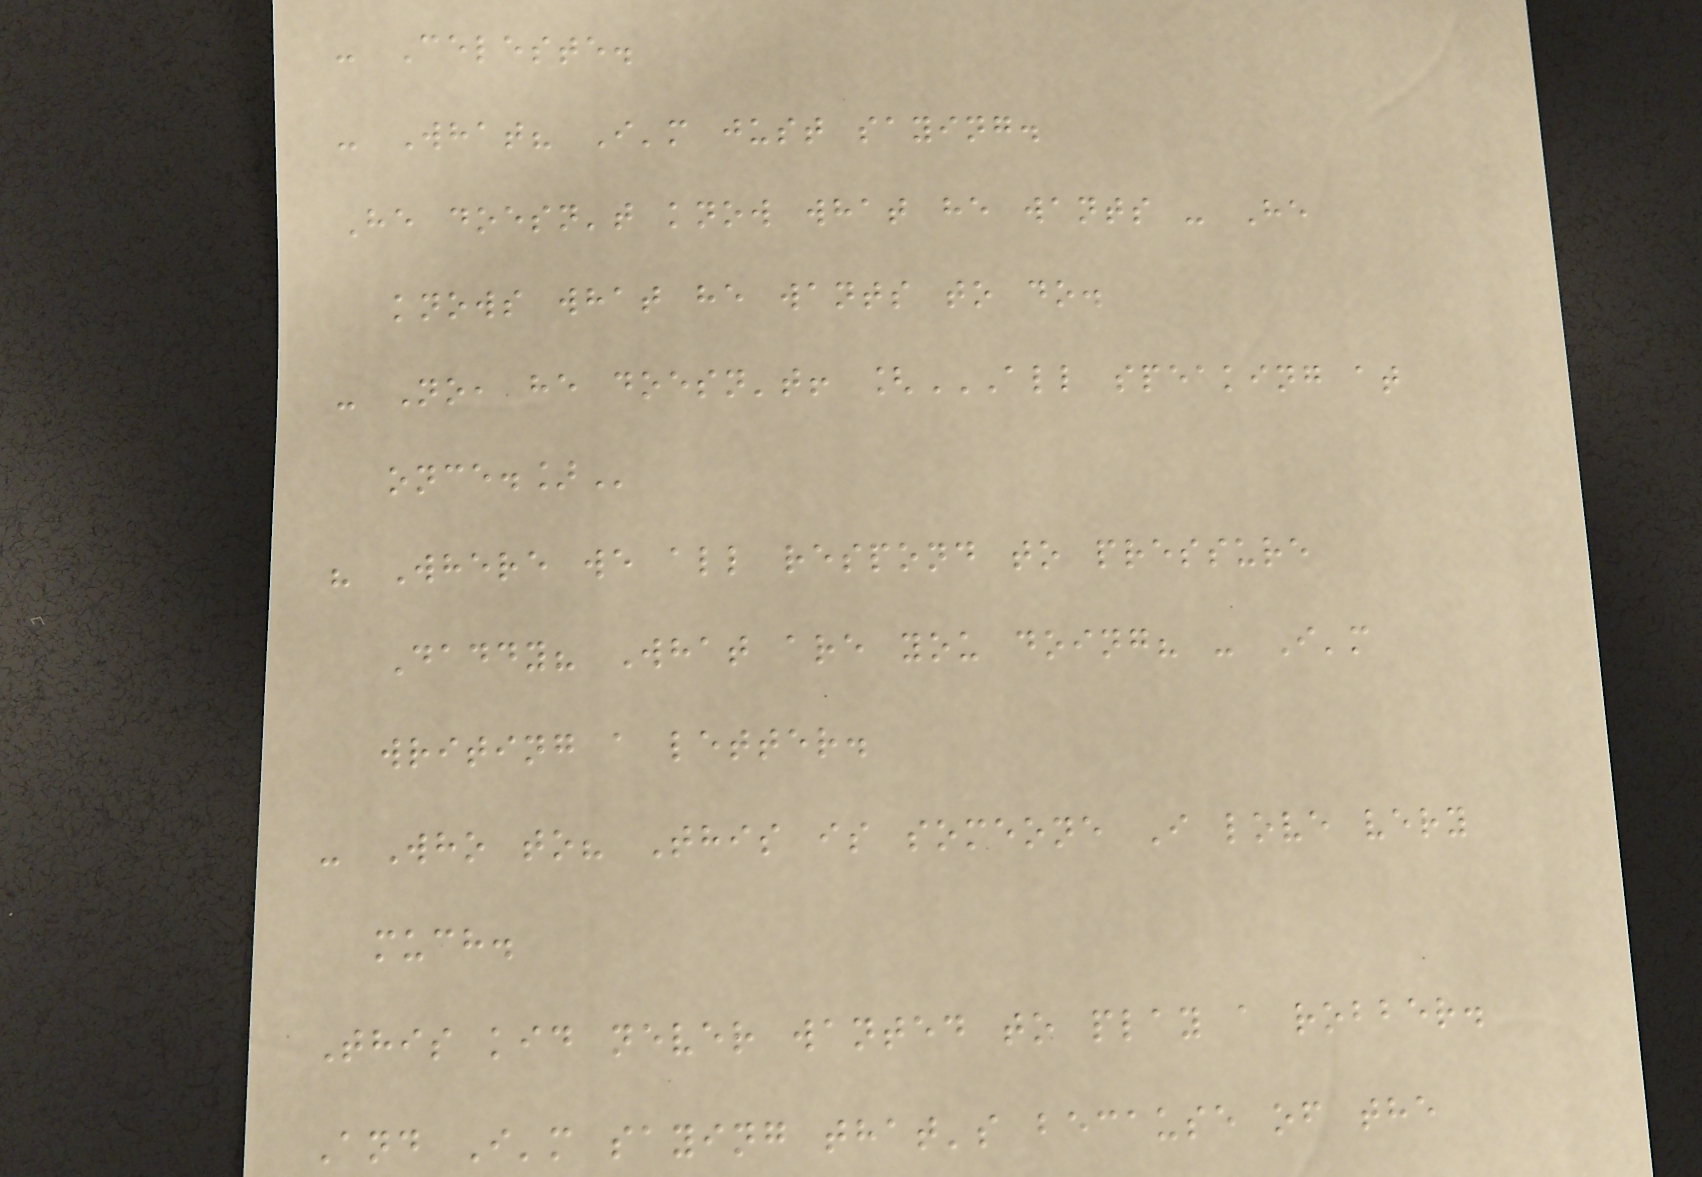- Celeste.
- What? I'm just saying.
He doesn't know what he wants - He
knows what he wants to do.
- No, he doesn't! [ALL SPEAKING AT
ONCE.]
" Where we all respond to pressure
Daddy? What are you doing? - I'm
writing a letter.
- Who to? This is someone I love very
much.
This kid never wanted to play a robber.
And I'm saying that's because of the
